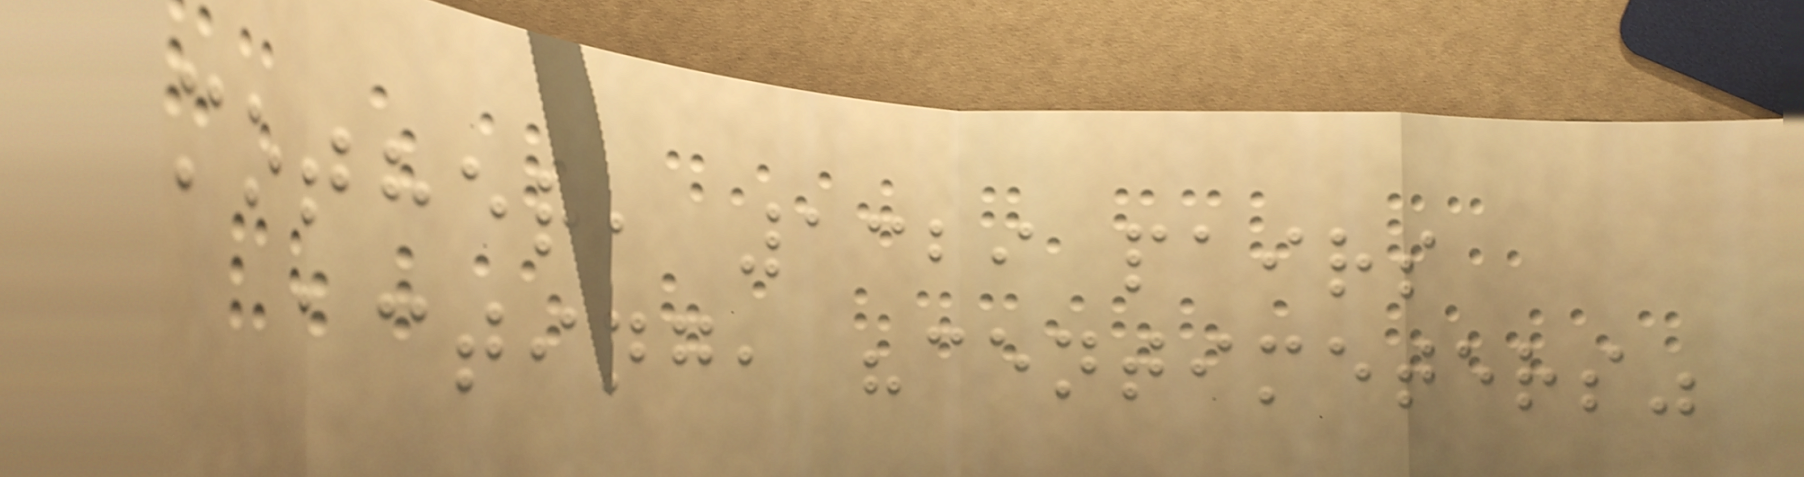mother, 1329 pairs
acting, "centimeters"
